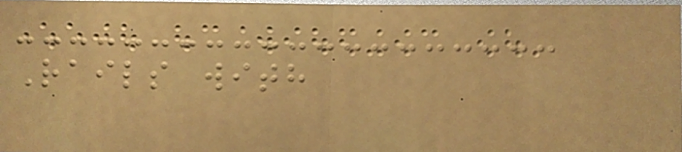Rails with
